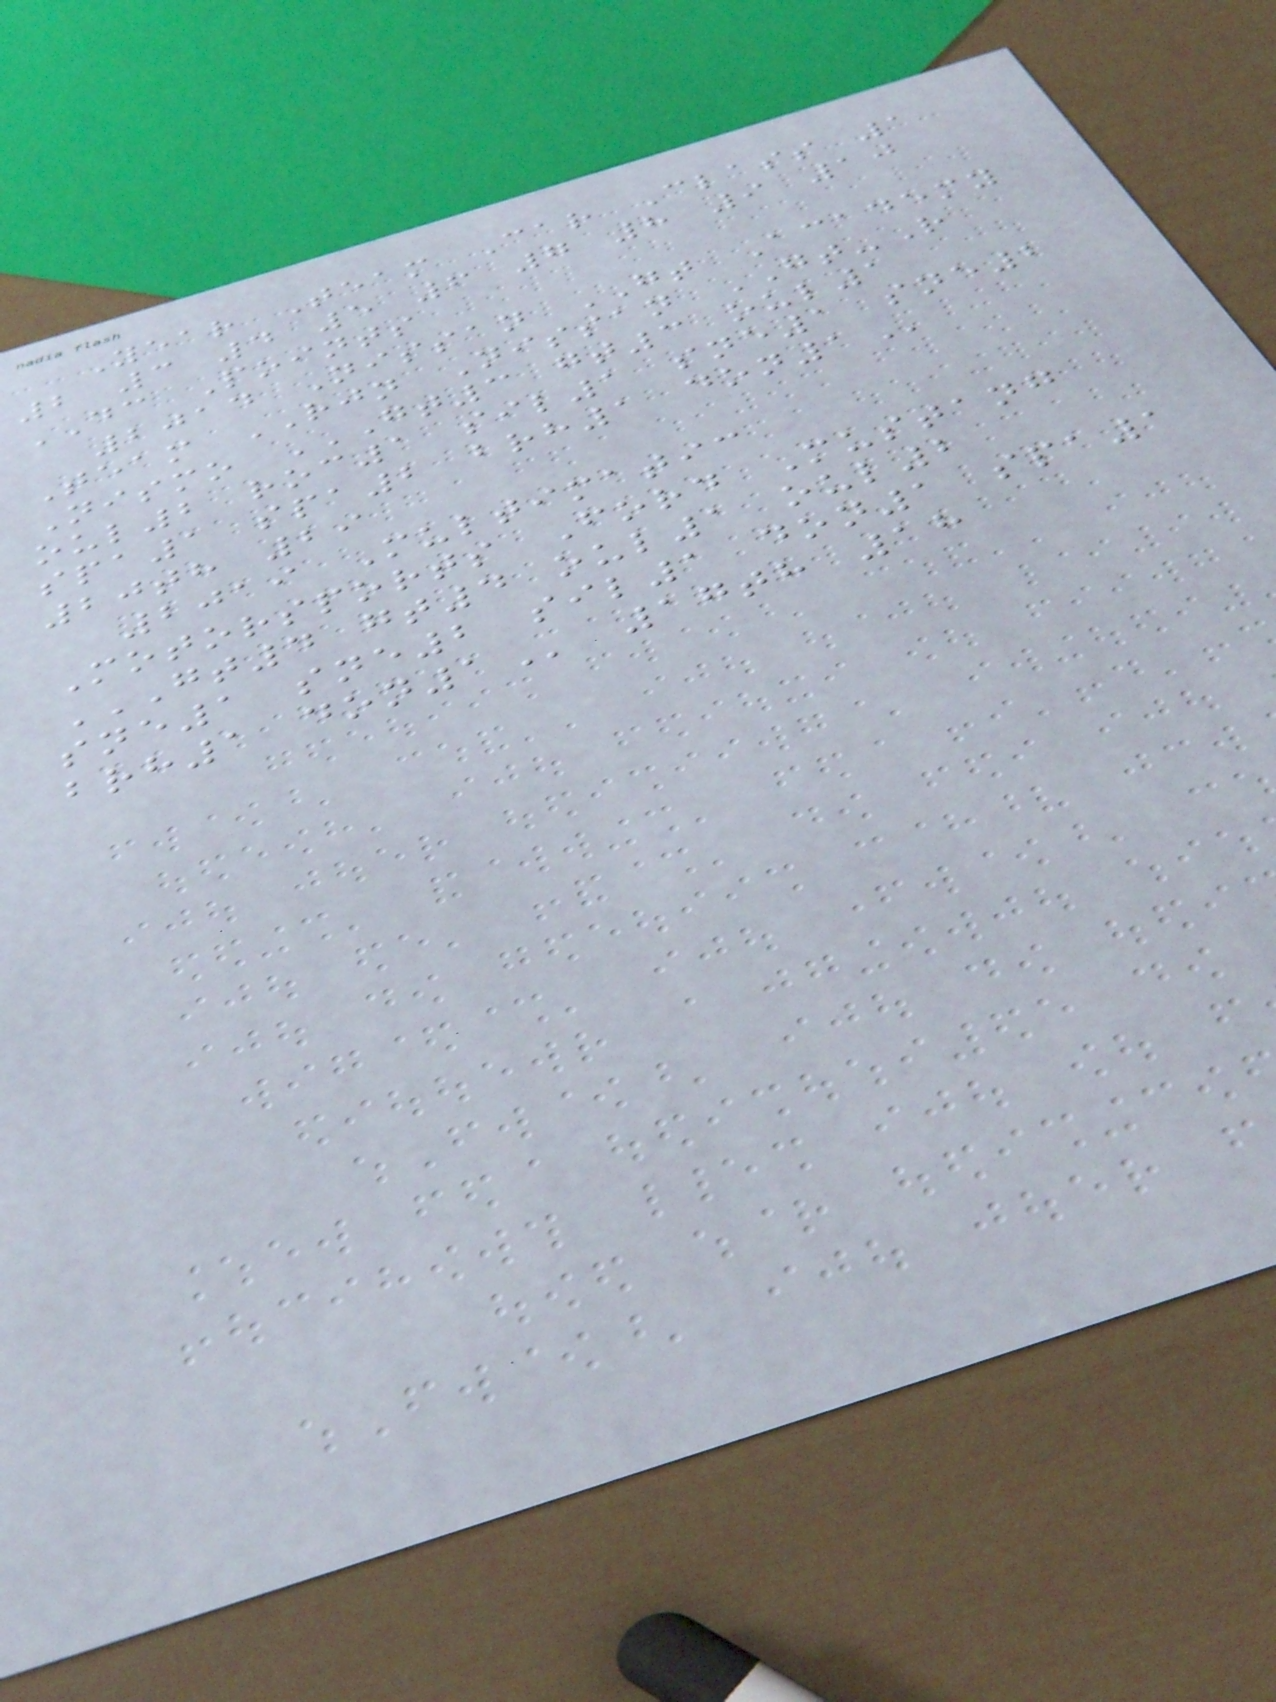Year Team Car Class 1
2 3 4 5 6 7 8 9 10
DC Points
2014 Nissan GT Academy
Team RJN Nissan GT-R
Nismo GT3 GT3 OUL1
oul2 roc1 sil1 sne1 sne2
spa1 spa2 brh1
20th 29
2019 Multimatic
Motorsports Ford Mustang
GT4 GT4 OUL1 OUL2
sne1 sne2 sil1 don1 spa1
